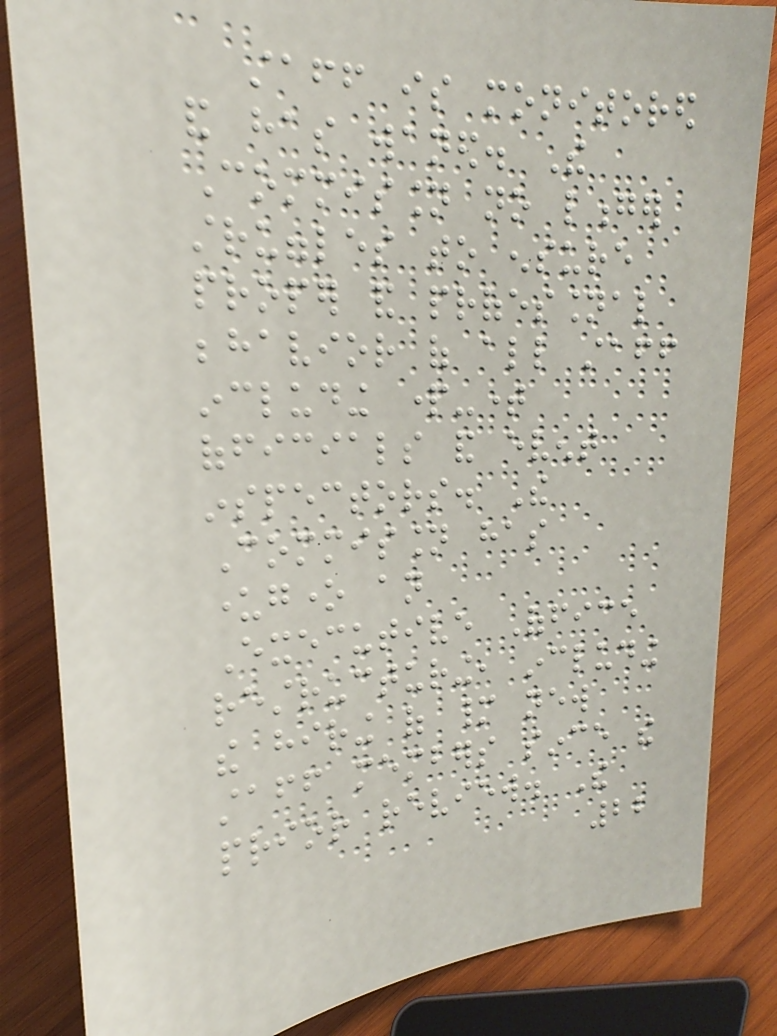staff is monitored
and has waned. The
Commission no longer
struggles to ensure
proper and professional
behavior of all staff
including part-time
officials and event
inspectors. The
Commission has
undergone an
Executive Office
restructuring, including
the hiring of many new
staff members since the
prior review. The
22
